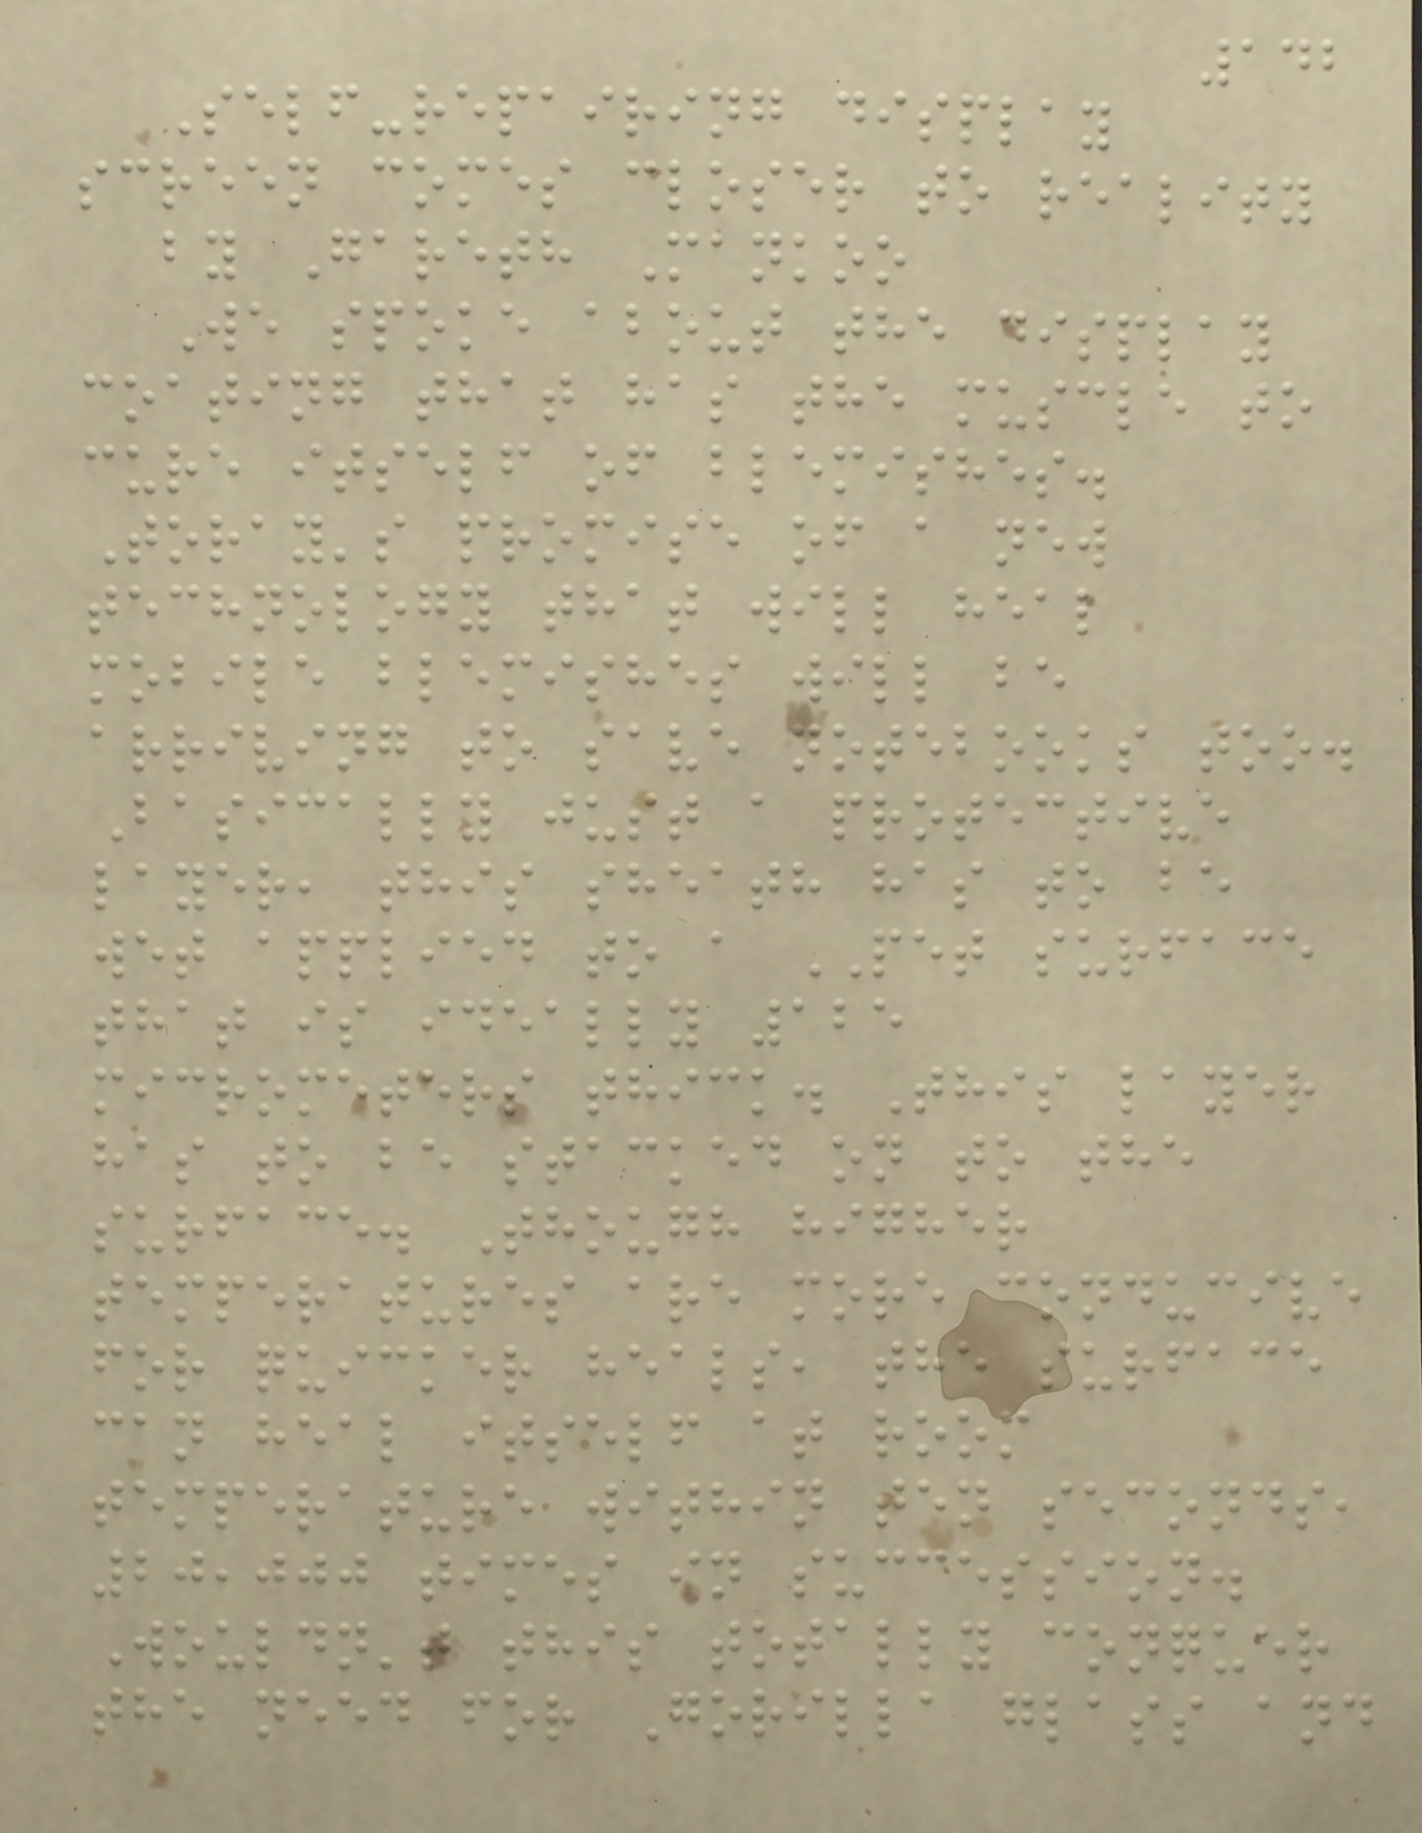142
Self-repairing display
screen comes closer to reality
by Gareth Mankoo
We spoke about the display
coating that has the muscle to
cure itself of blemishes.
Toray's promise of a new
technology that will heal
mobile blemishes will be
arriving to save notebooks too.
Basically just a protective
layer, this sheath has to be
wet applied to a PET surface
that is ideally 125
micrometers thick. This layer
has to be stacked on to the
surface. Though higher
temperatures are more conducive
for quicker heals, the surface
can heal itself at room
temperature within ten seconds,
20,000 times in succession.
Wouldn't this totally conquer
the need for Gorilla glass and
